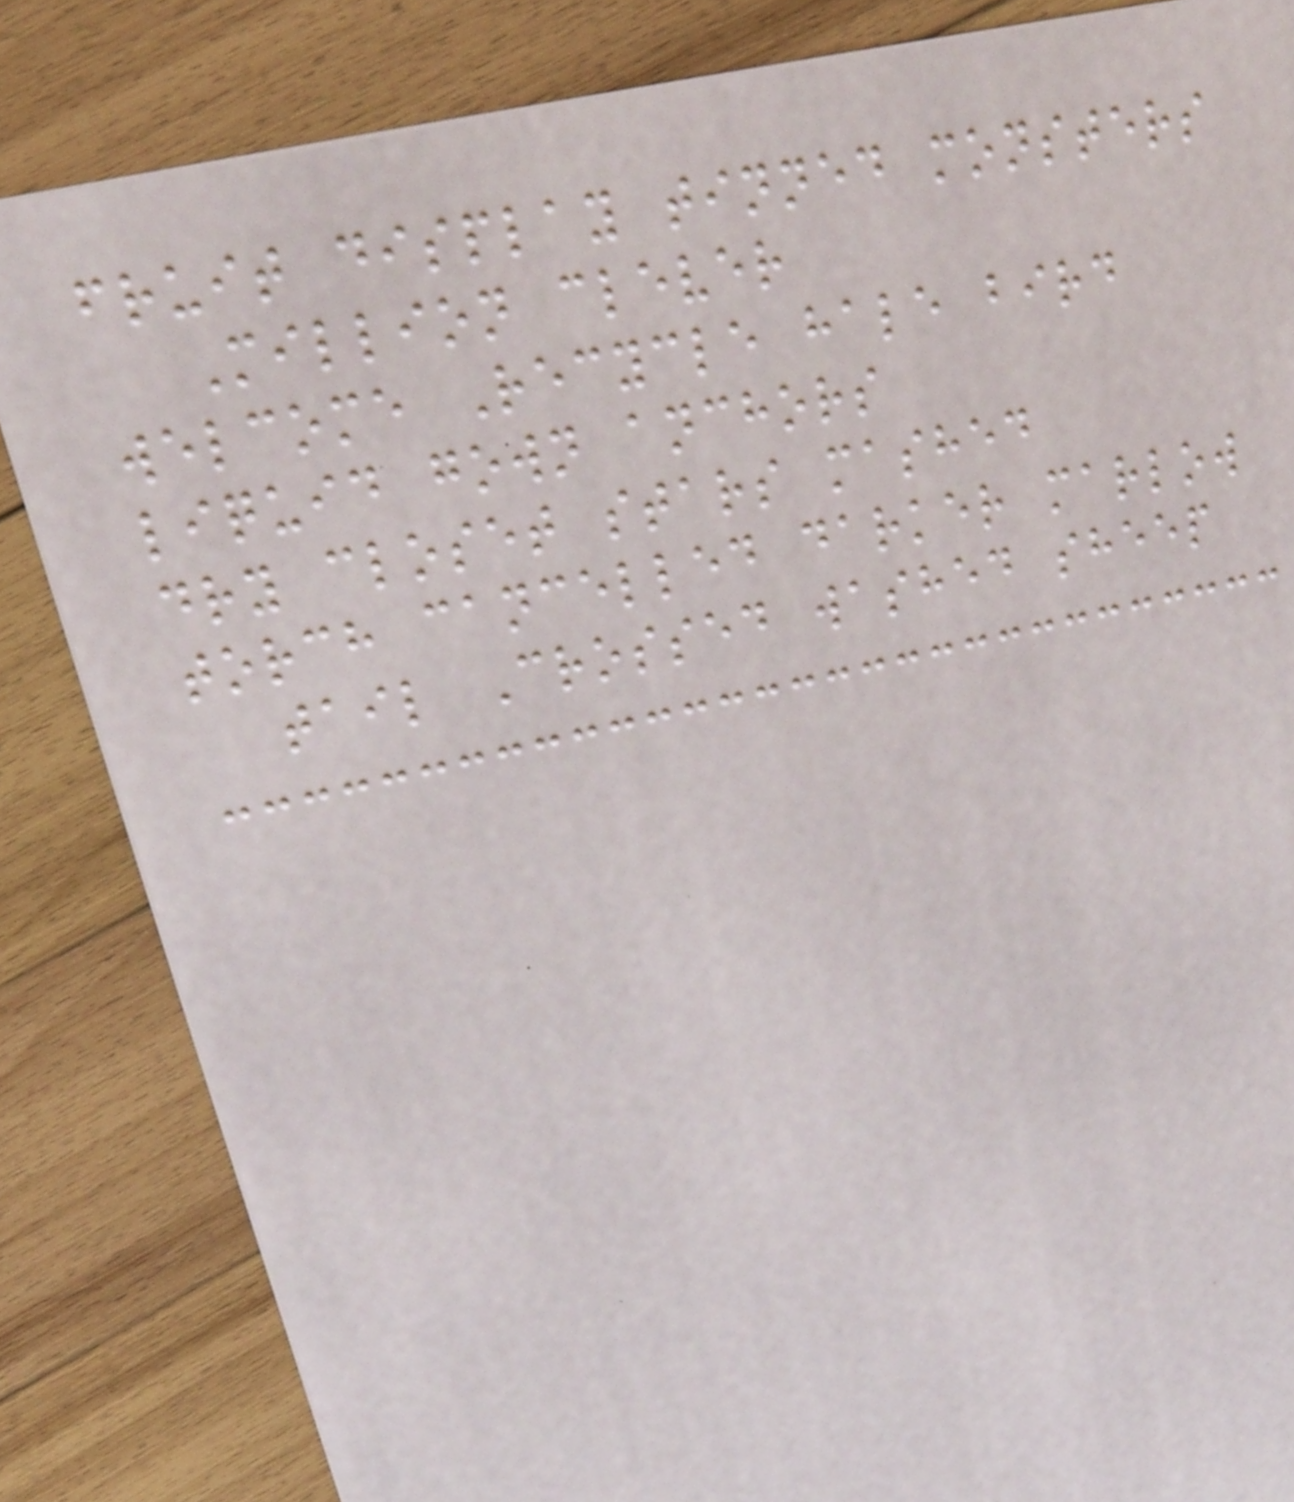fruit display tinned monsters
Million clever
welcome Recycle hale bird
liquid gown anchors
dry closet stars mashed
torch cancelled darker marlow
tail Crossed washed sheep
